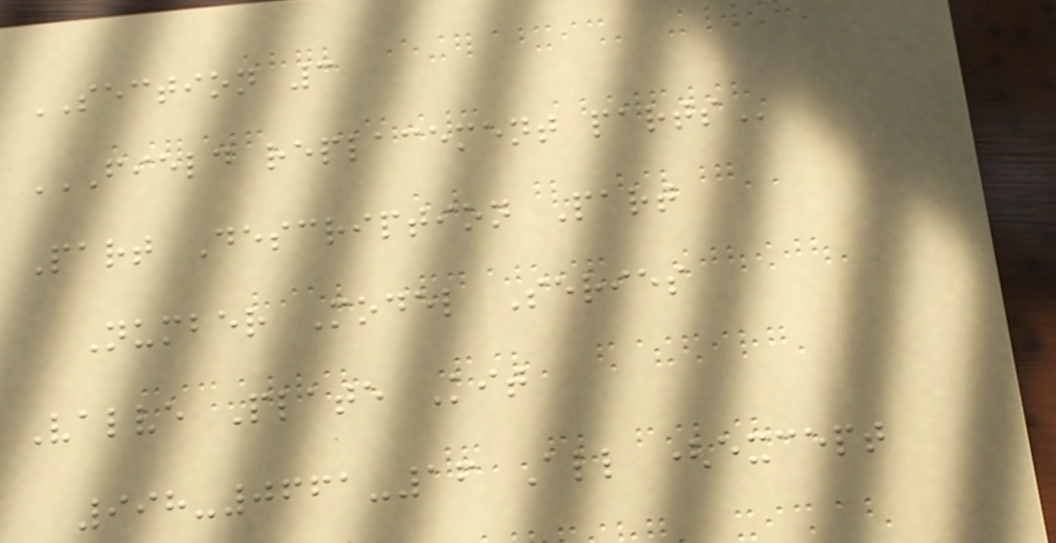SECTION 3
FIELD REPLACEMENT PARTS
Part Description Part
Number Model Series
Valve Plate Kit
998-0661-16 All (except
